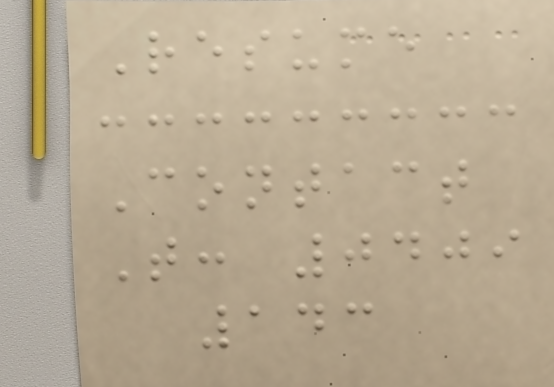Resume
Contact
T: 0409
143
